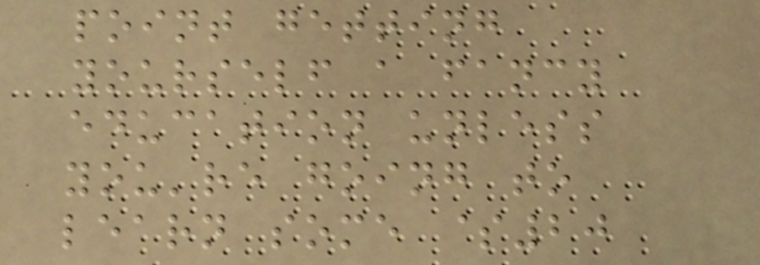point getting
yourself a fancy
education unless
you're going to
learn some $20
